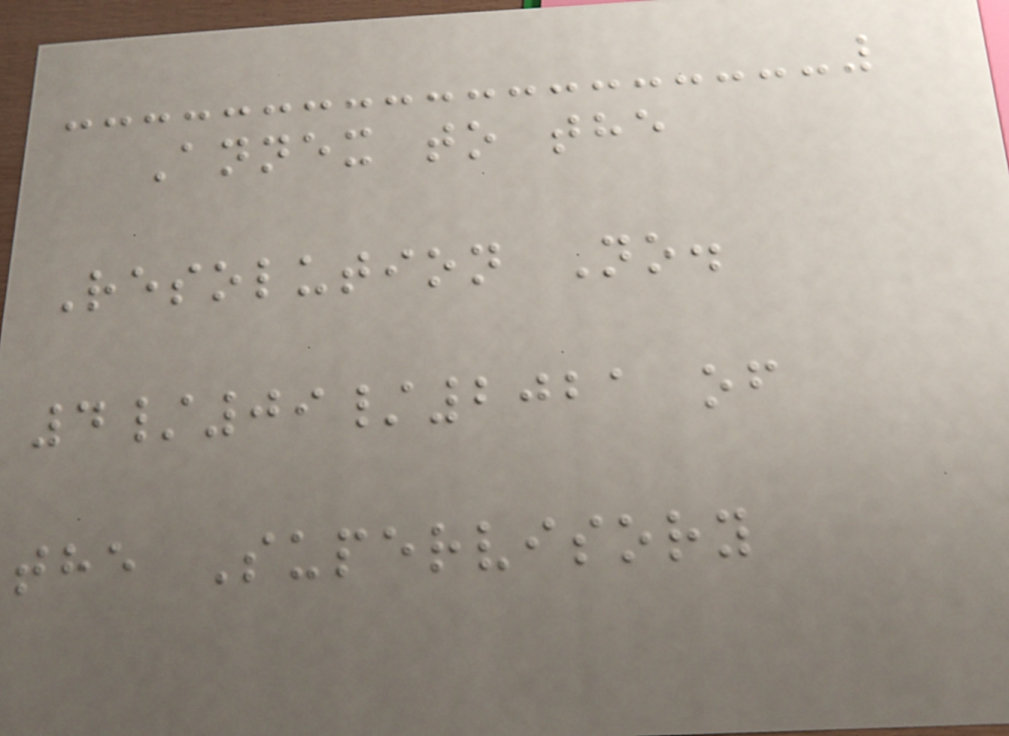Annex to the
Resolution No.
4/09/2021 of
the Supervisory
